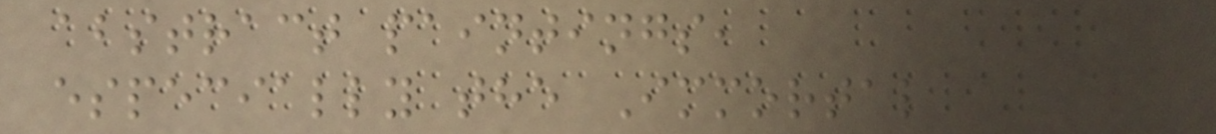abstract paintings,
especially the Immortal
